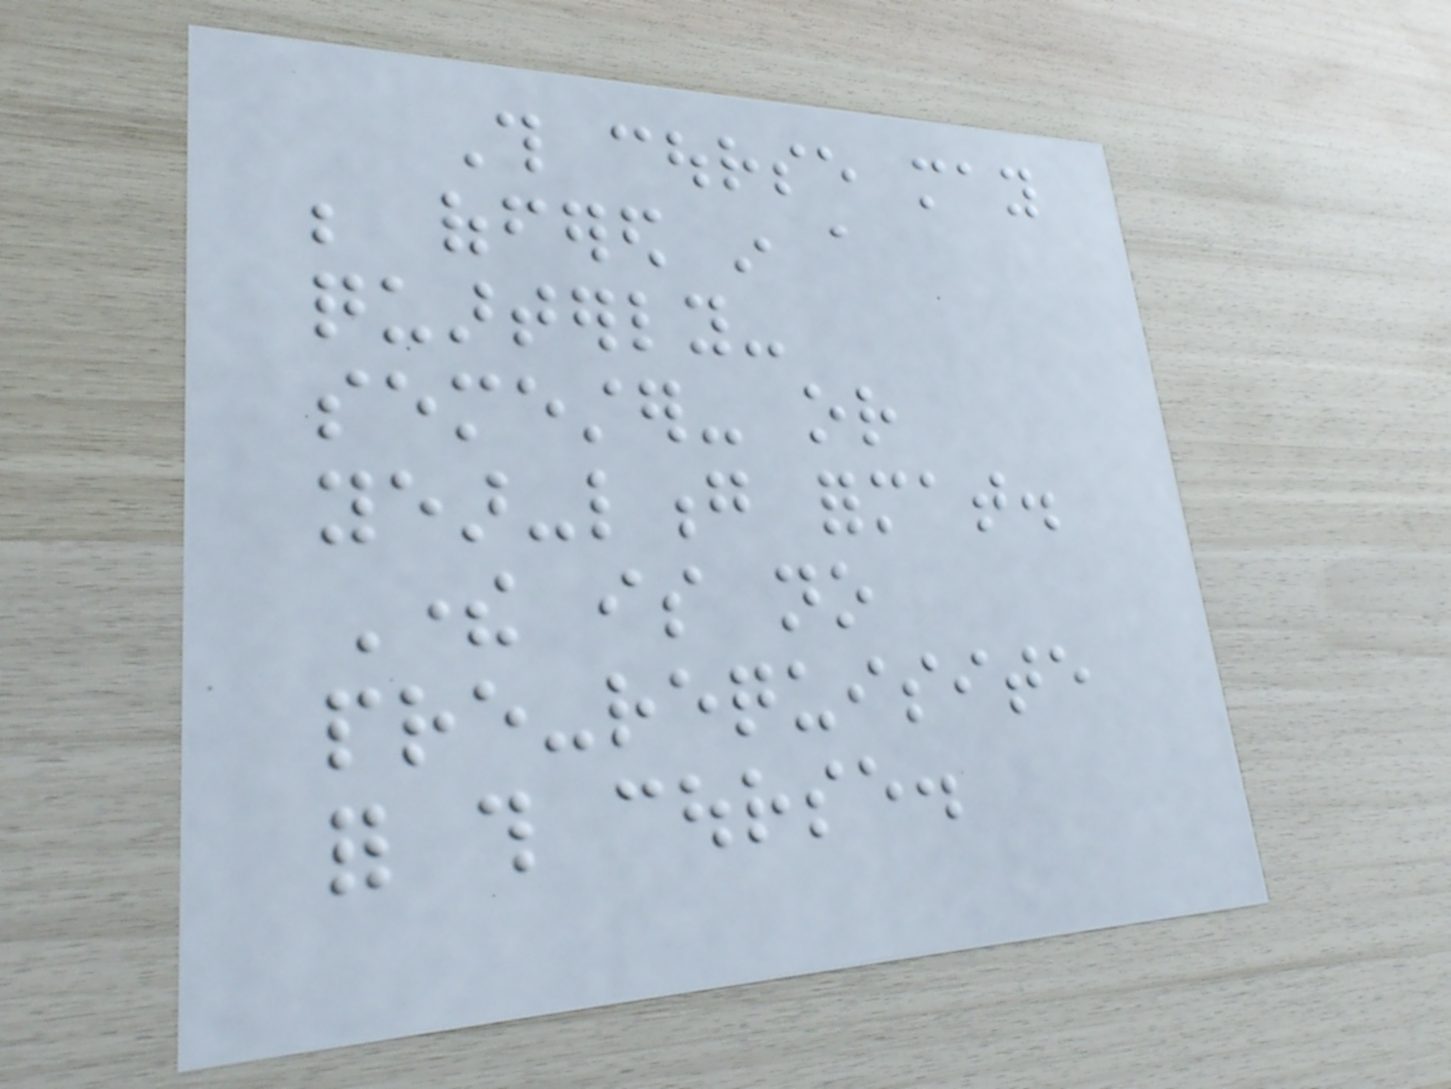This course may
be offered in a
quarterly-
semester- or
year-long format.
There is no
pre-requisite
for this course.
